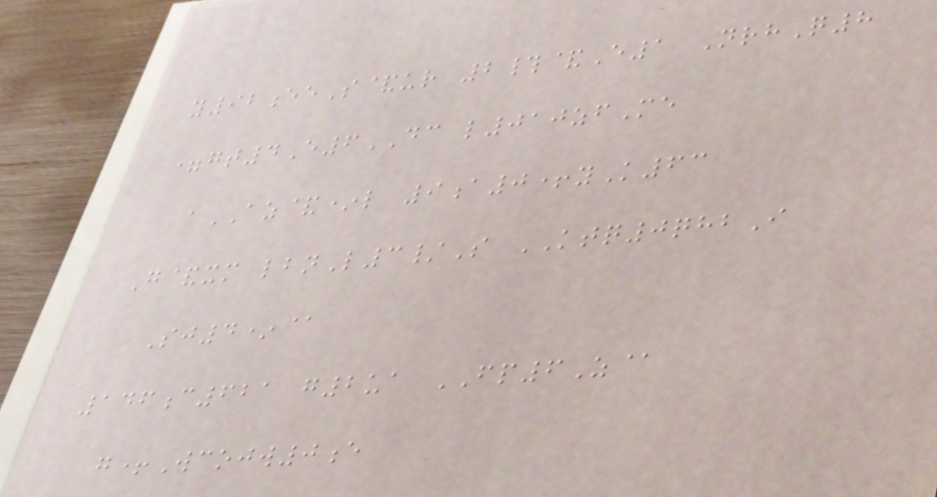y92eeS&ur 2#&E1 NrhQ8
=gt4E6DC l010zfMe
aAZ&*l 9a0+yK63
G&xm lbnL3/S KTQ0qhbI
Sj4*@
146c621 g2ua FP6Z@
g+Wcojw0e
